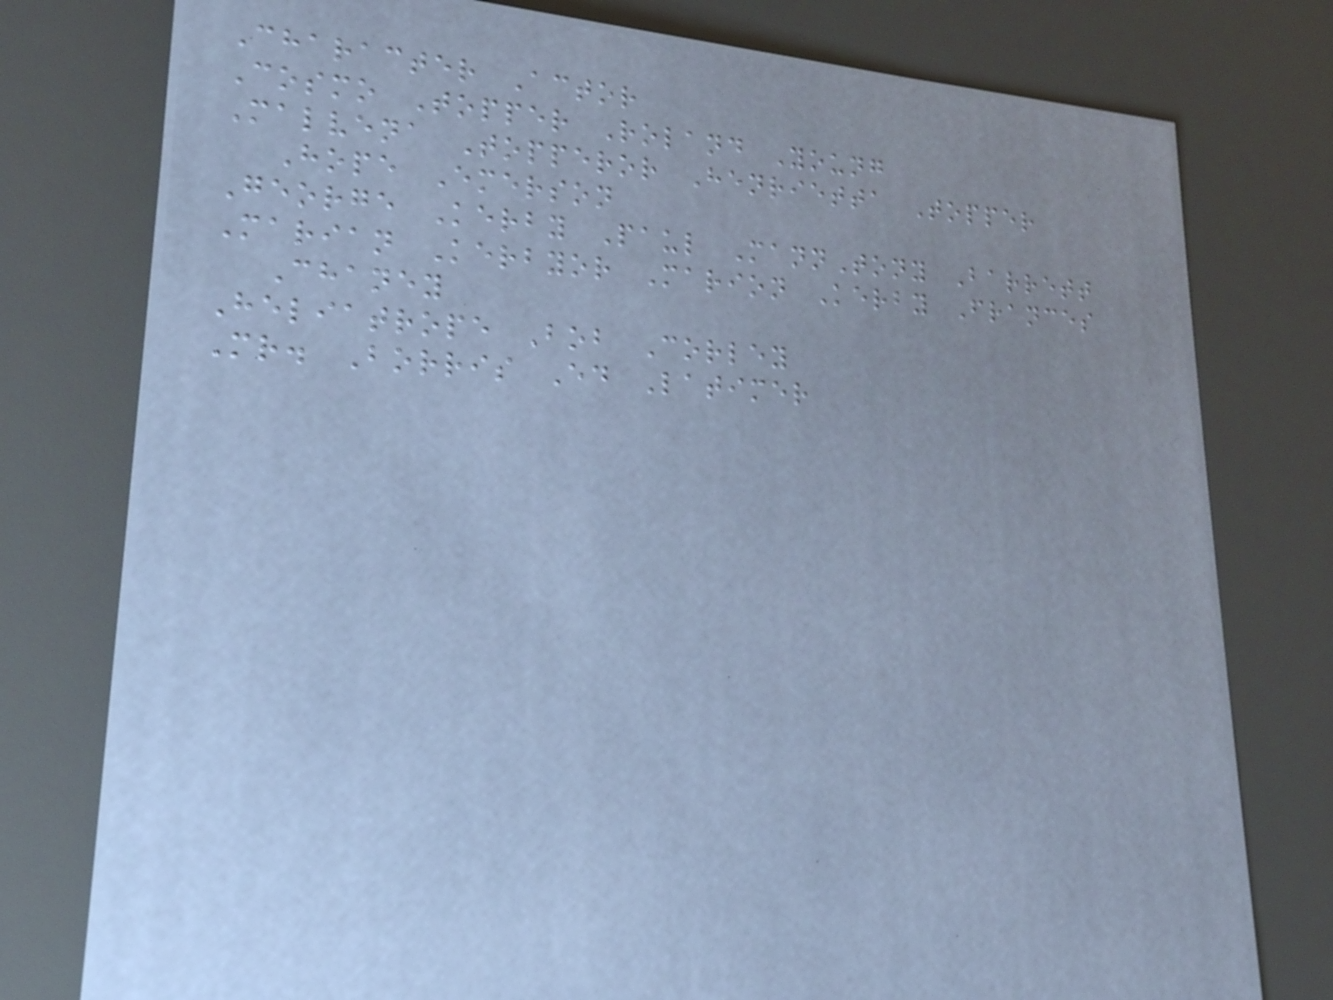Character Actor
Cosmo Topper Roland Young
Malvena Topperor Henrietta Topper
Hope Emerson
George Kerby Paul MannTony Barrett
Marian Kerbyor Marion Kerby Frances
Chaney
Heliatrope Bob Corley
Mr. Borris Ed Latimer
